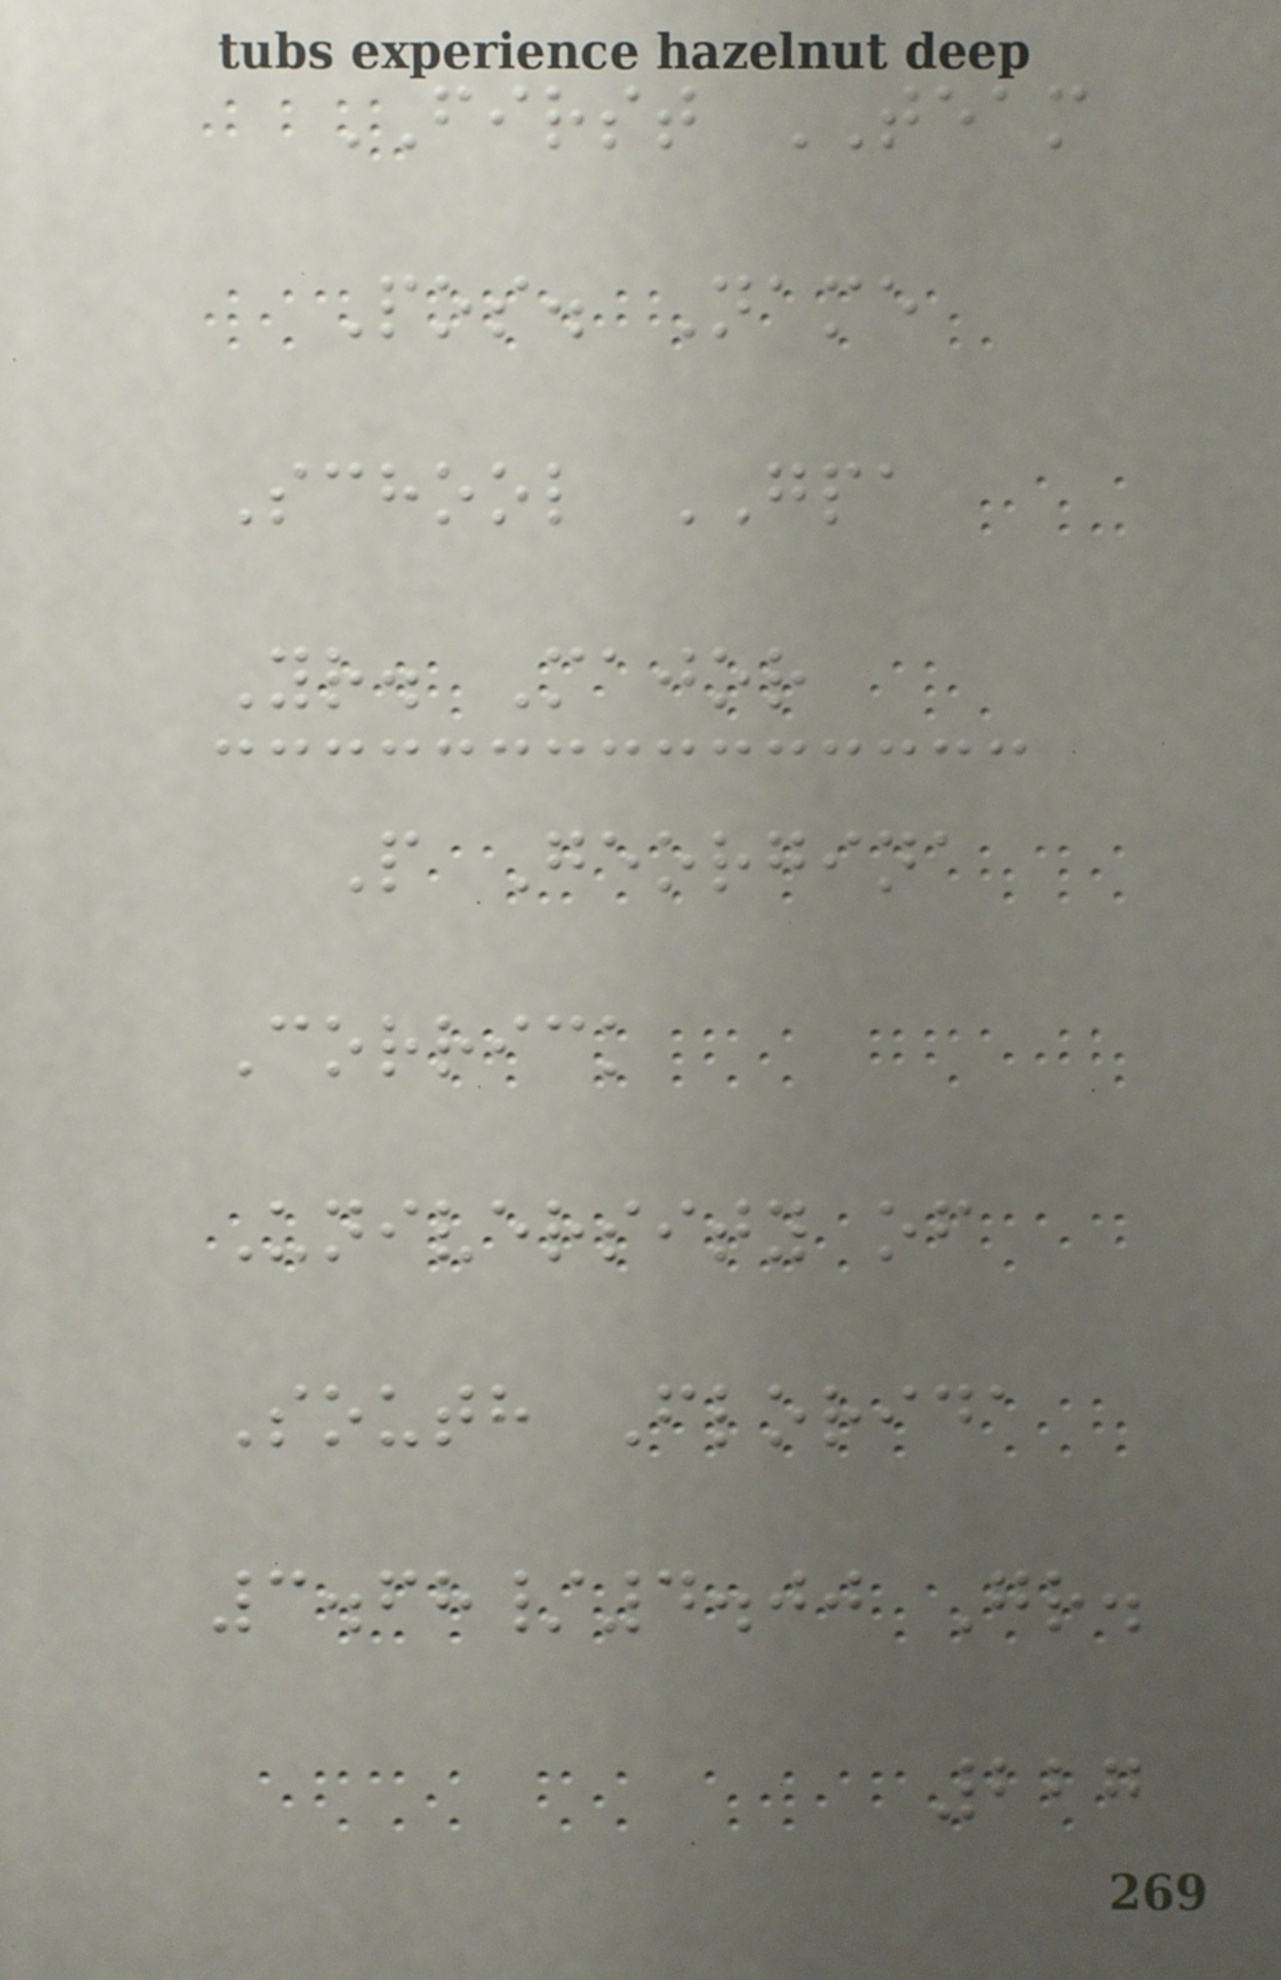FIRST TEAM
Pos. Name
School GPA
Yr. Major
P Georgina
Corrick
University of
South Florida
3.68/4.00 Gr.
227
